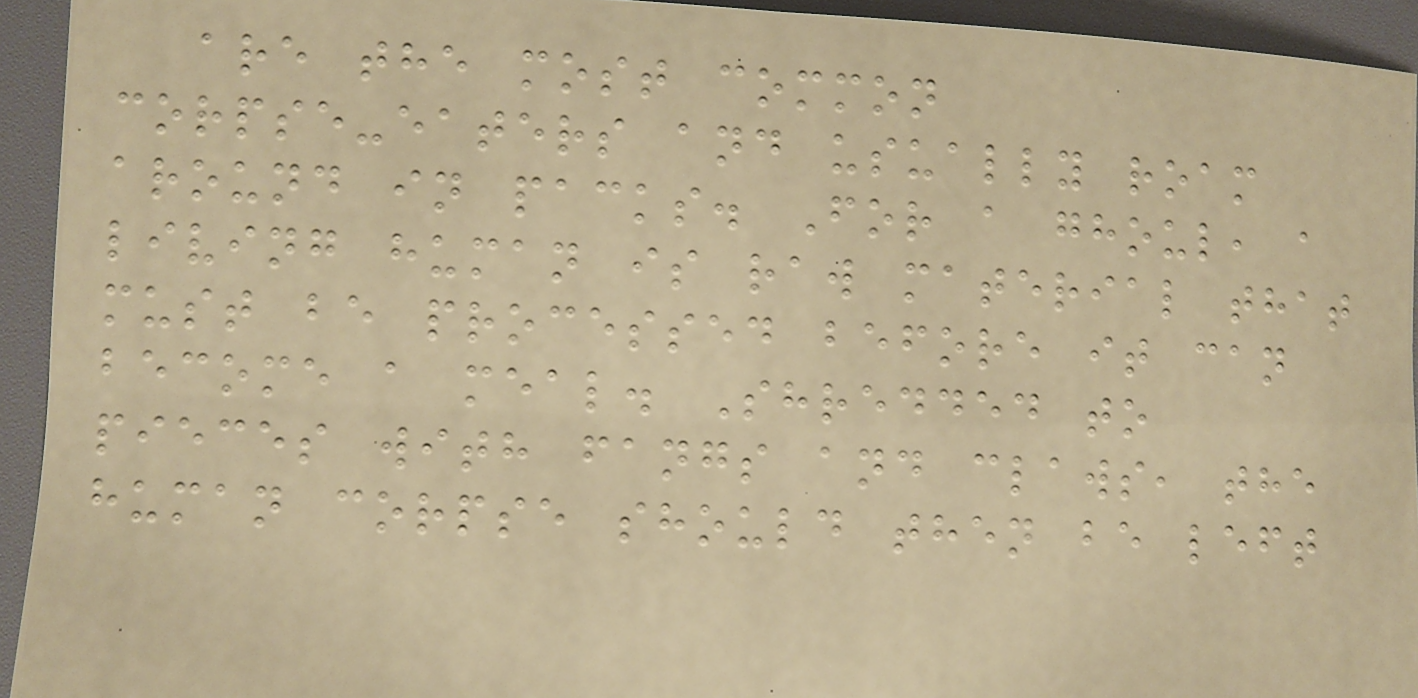are the most common
corpse-eaters and usually roam
around in packs. For a ghoul, a
living human is raw material that
must be processed before it can
become a meal. Shredded to
pieces with fangs and claws, the
human corpse should then be left
